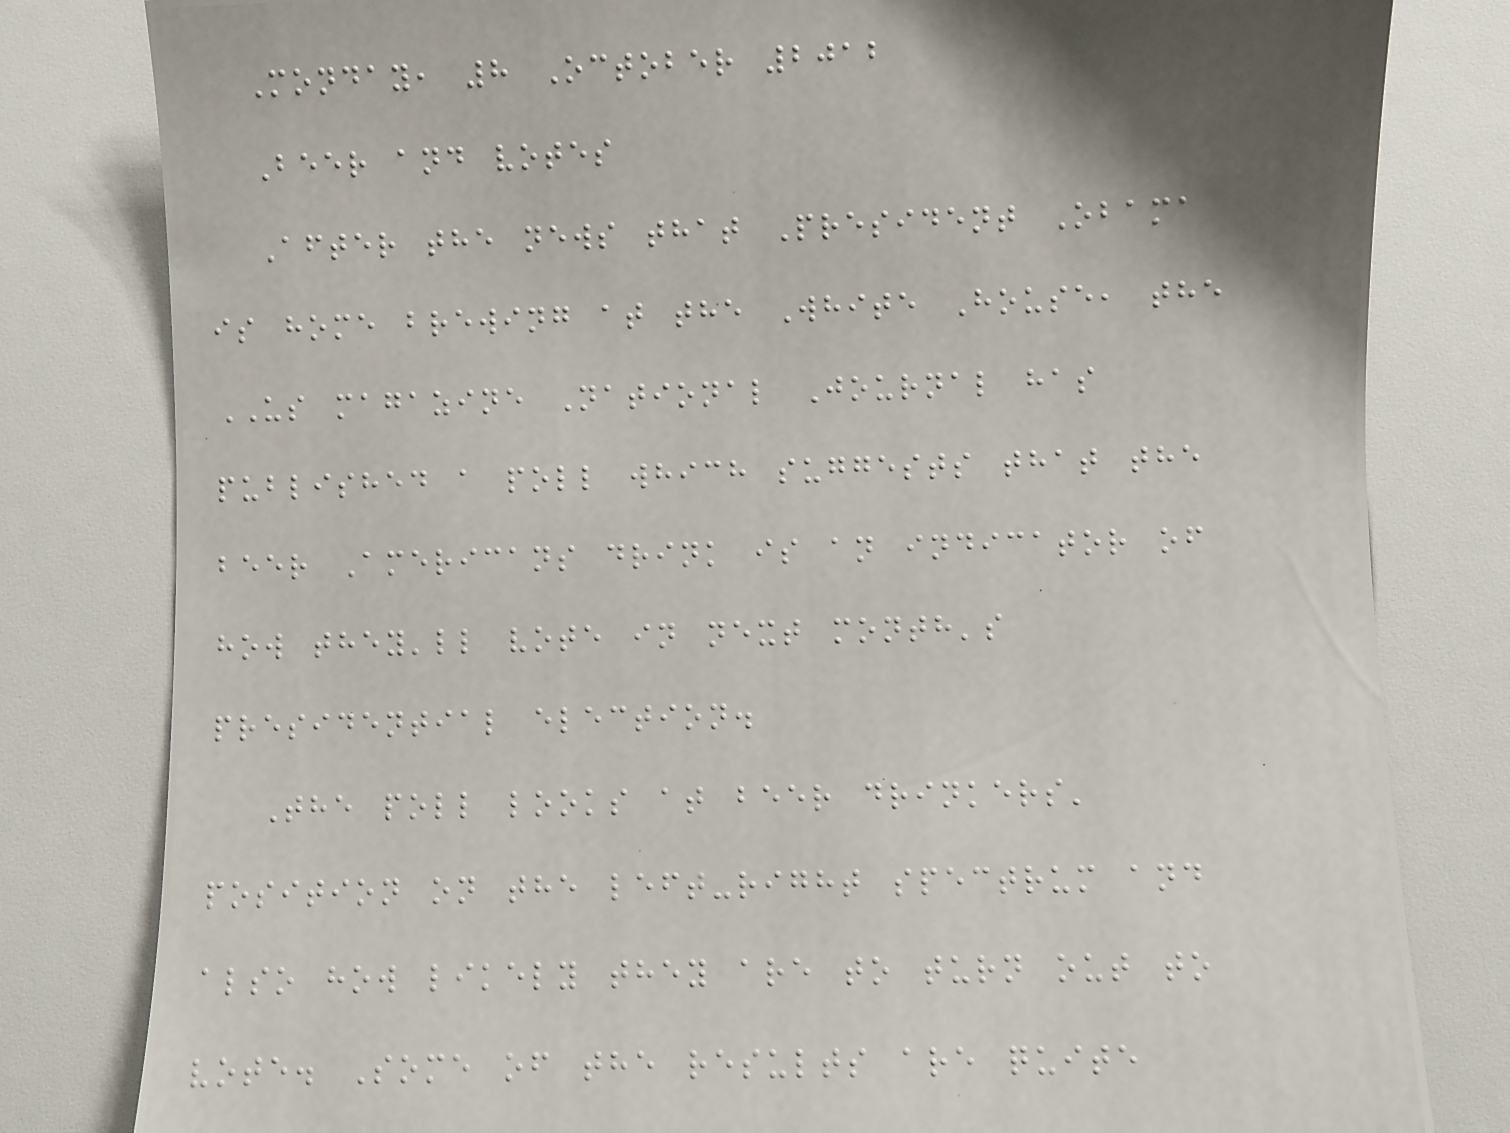Monday, 8 October 2012
Beer and votes
After the news that President Obama
is home brewing at the White House, the
US magazine National Journal has
published a poll which suggests that the
beer Americans drink is an indicator of
how they'll vote in next month's
presidential election.
The poll looks at beer drinkers'
position on the left-right spectrum and
also how likely they are to turn out to
vote. Some of the results are quite
